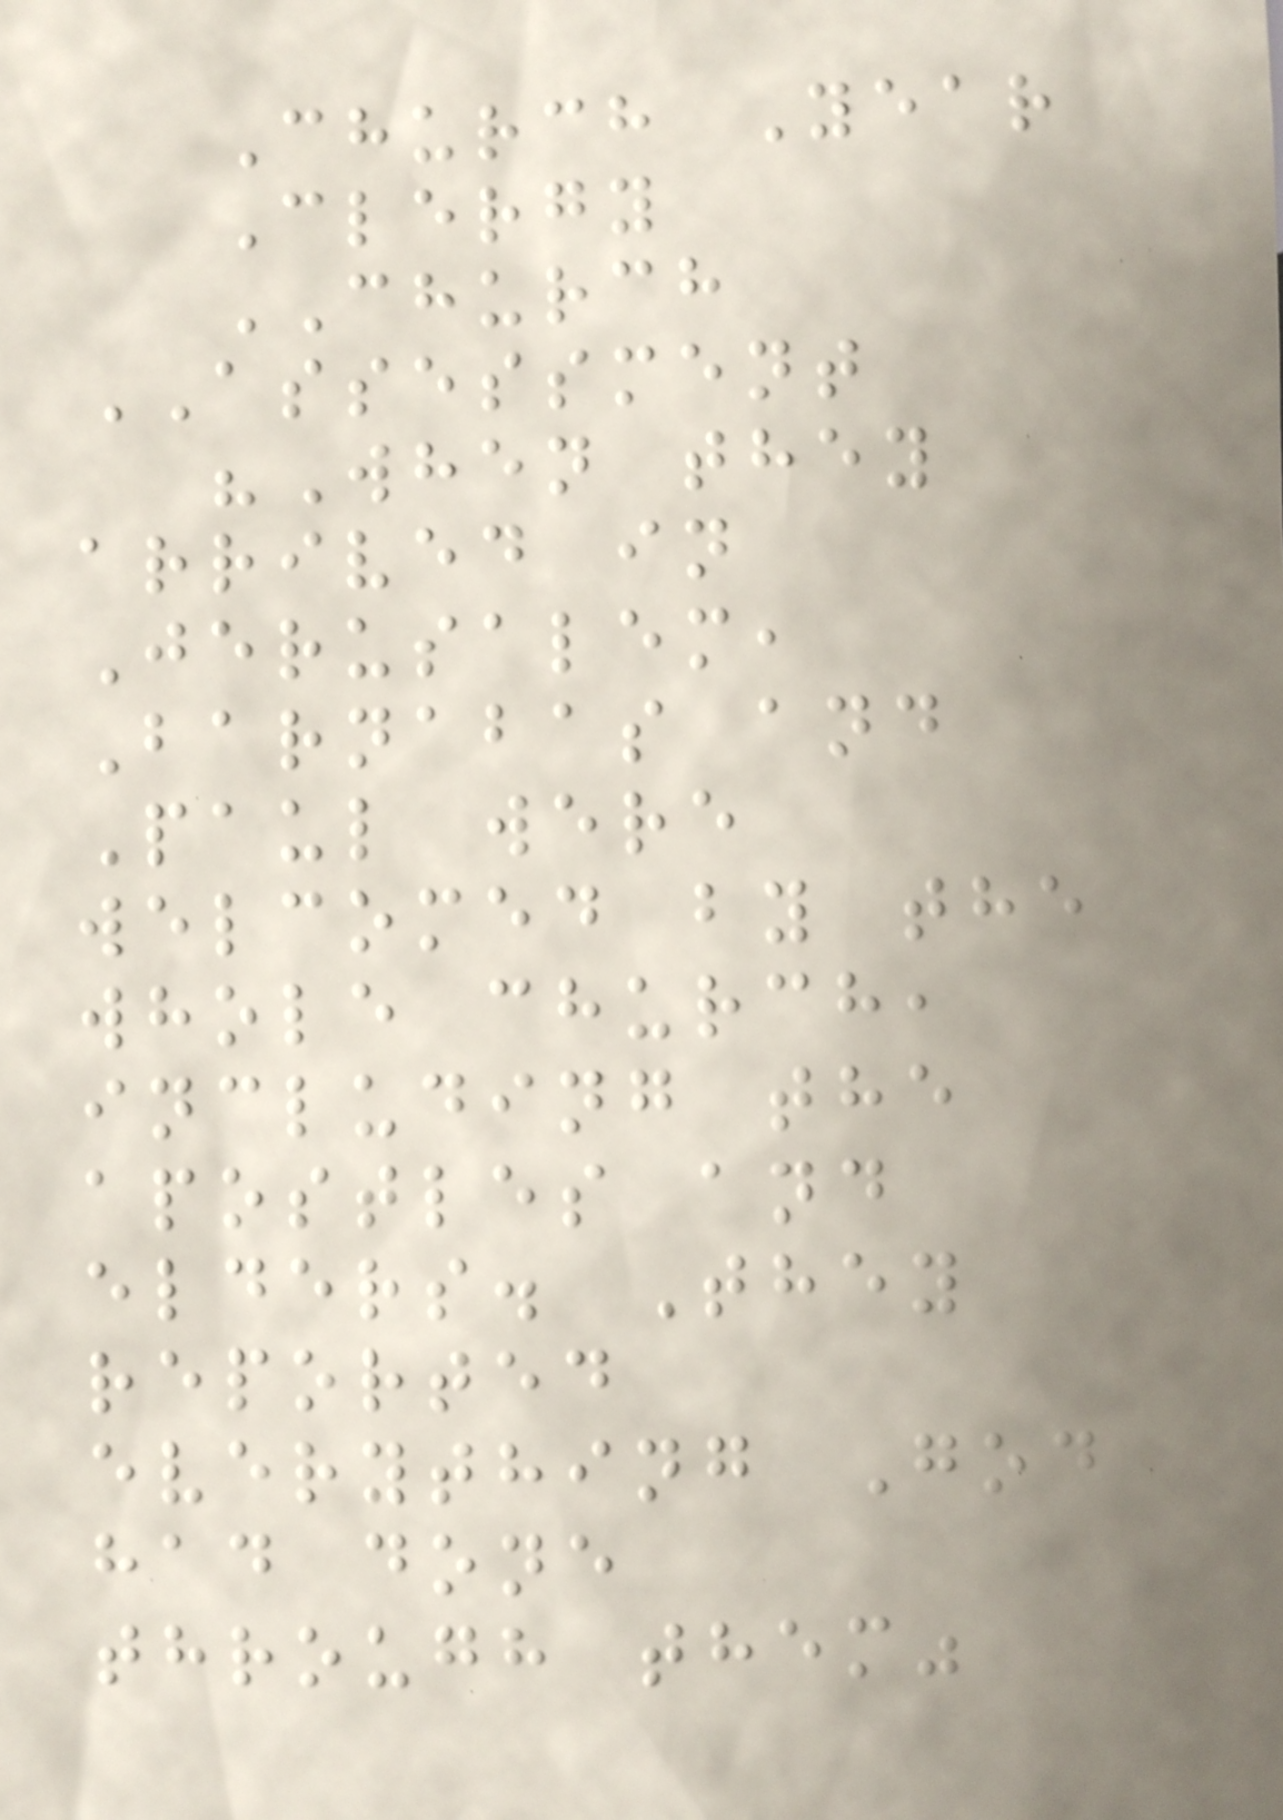Church Year
Clergy
CHURCH
ASSESSMENT
"When they
arrived in
Jerusalem,
Barnabas and
Paul were
welcomed by the
whole church,
including the
apostles and
elders. They
reported
everything God
had done
through them"
